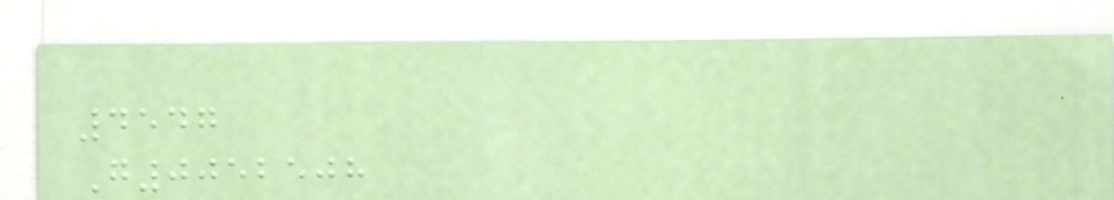4547
G0052508
